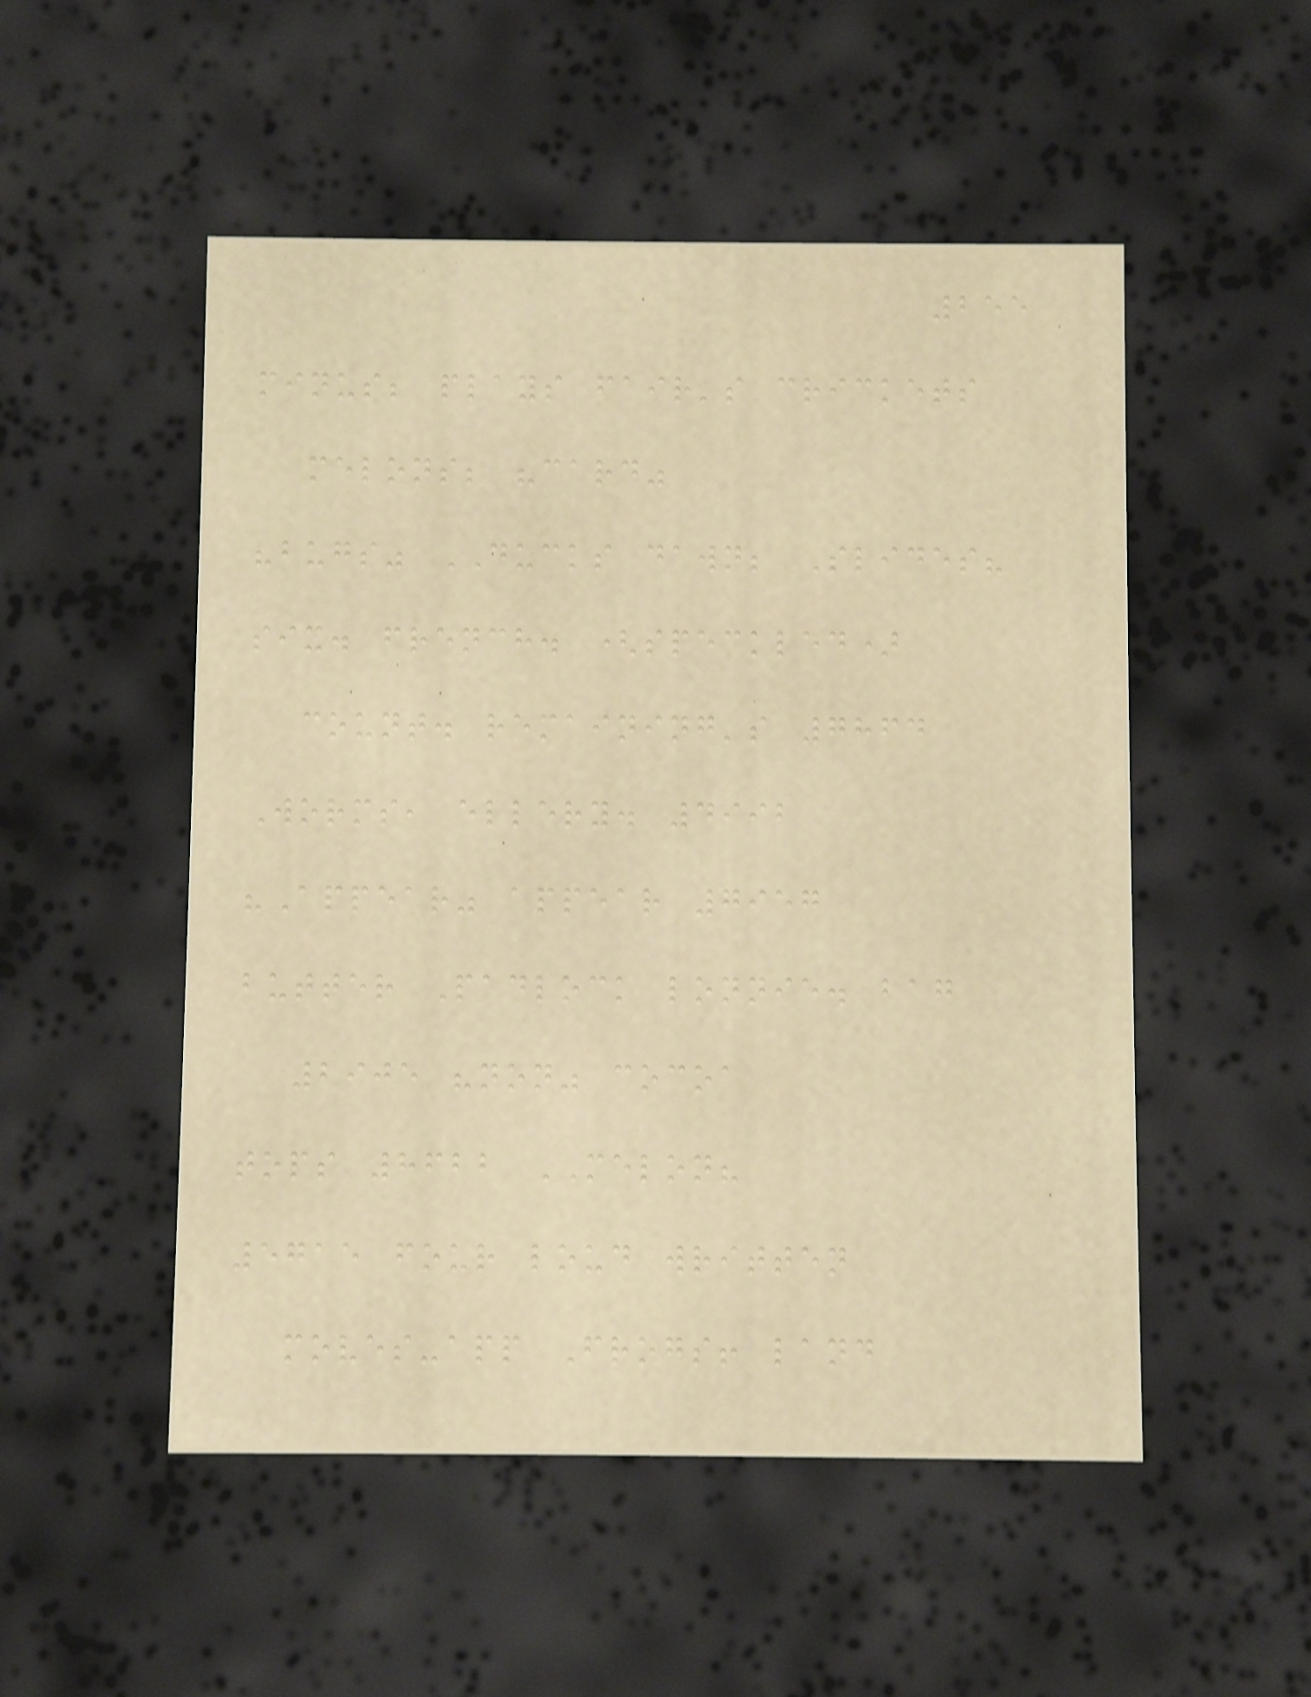255
minus; plays fair's crickets
melons; "card"
"bugs" DUCKS dawn; Slides?
six. french. (speckled)
count. remaining's 7864
Worms, ellery. 4992
"Appear" appear 7957
butter Padlock lonnie. bag
2905 "non" cocoa
tops 8622 MELON?
5715 four loud written
moves-app Frogs! land
